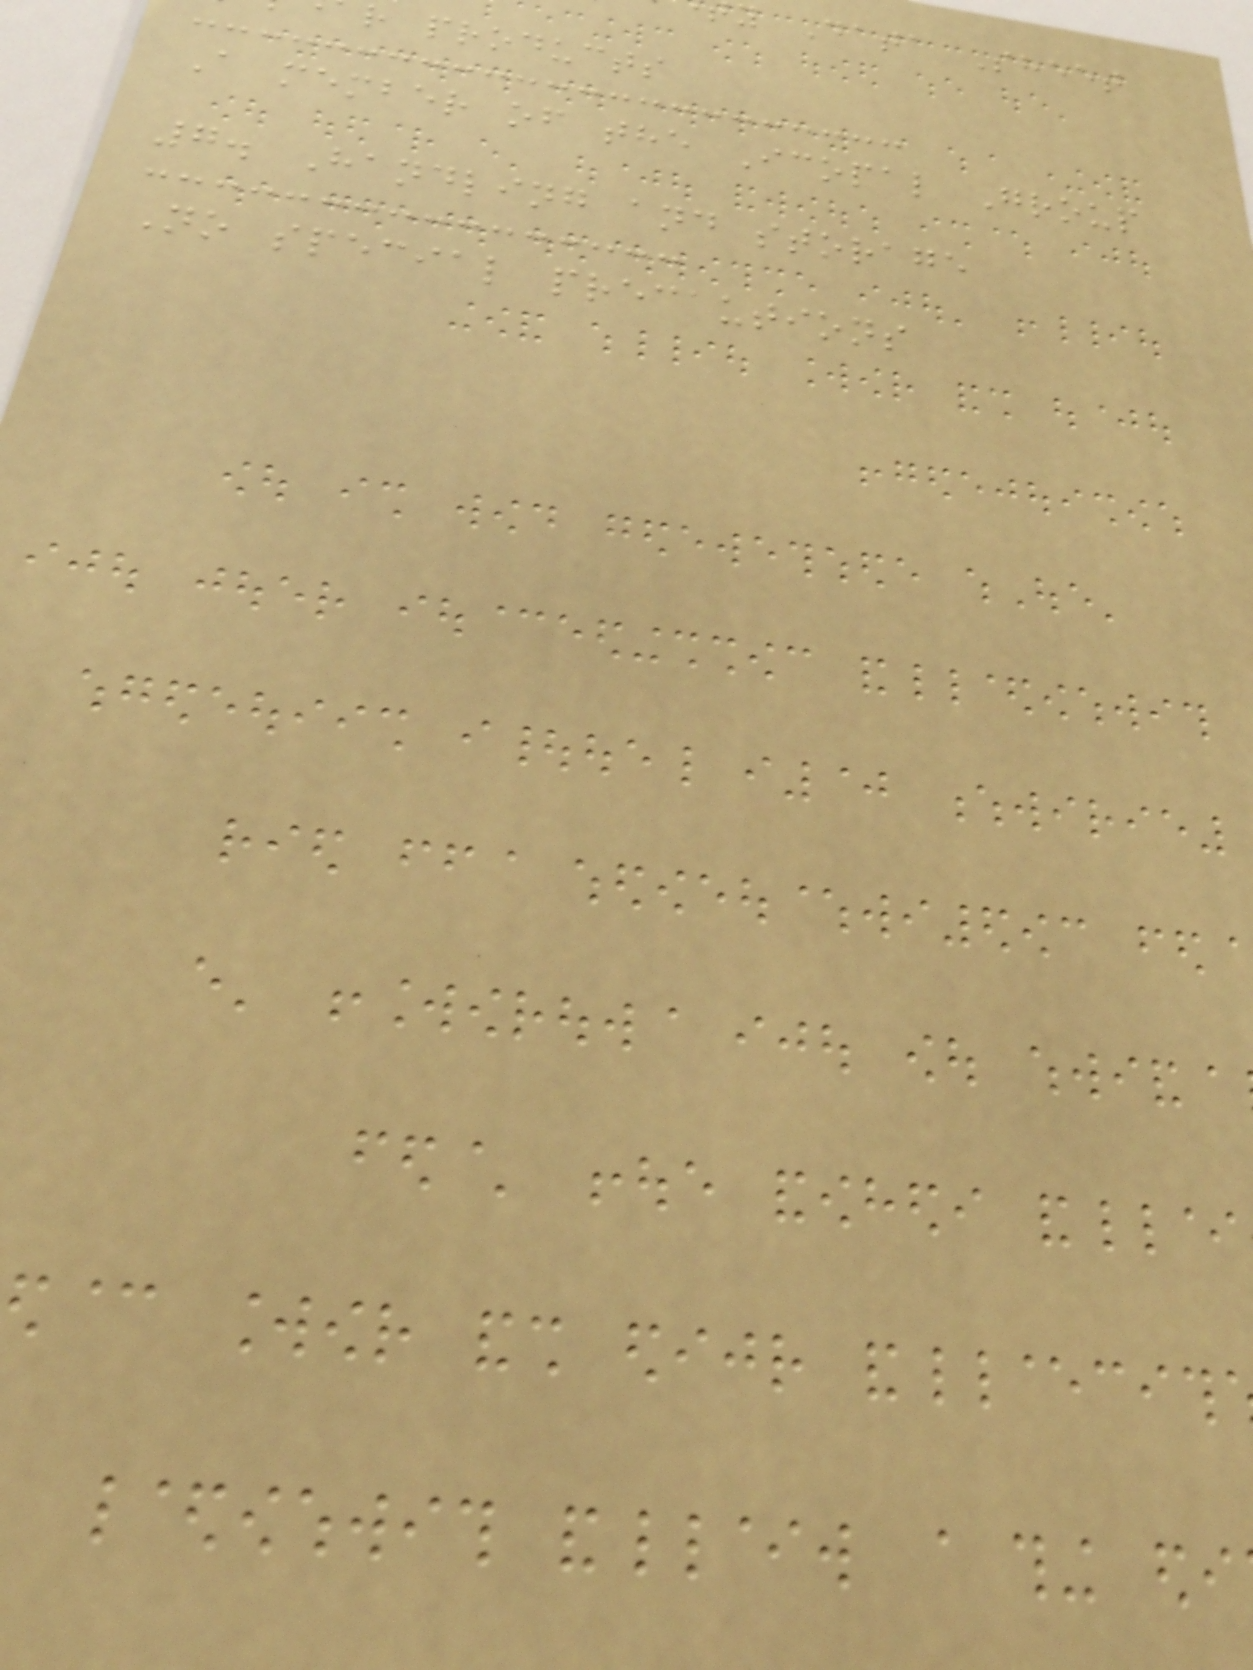y Data Sheet
r products
A member of the Icopal Group
7. Handling and storage
No special precautions
